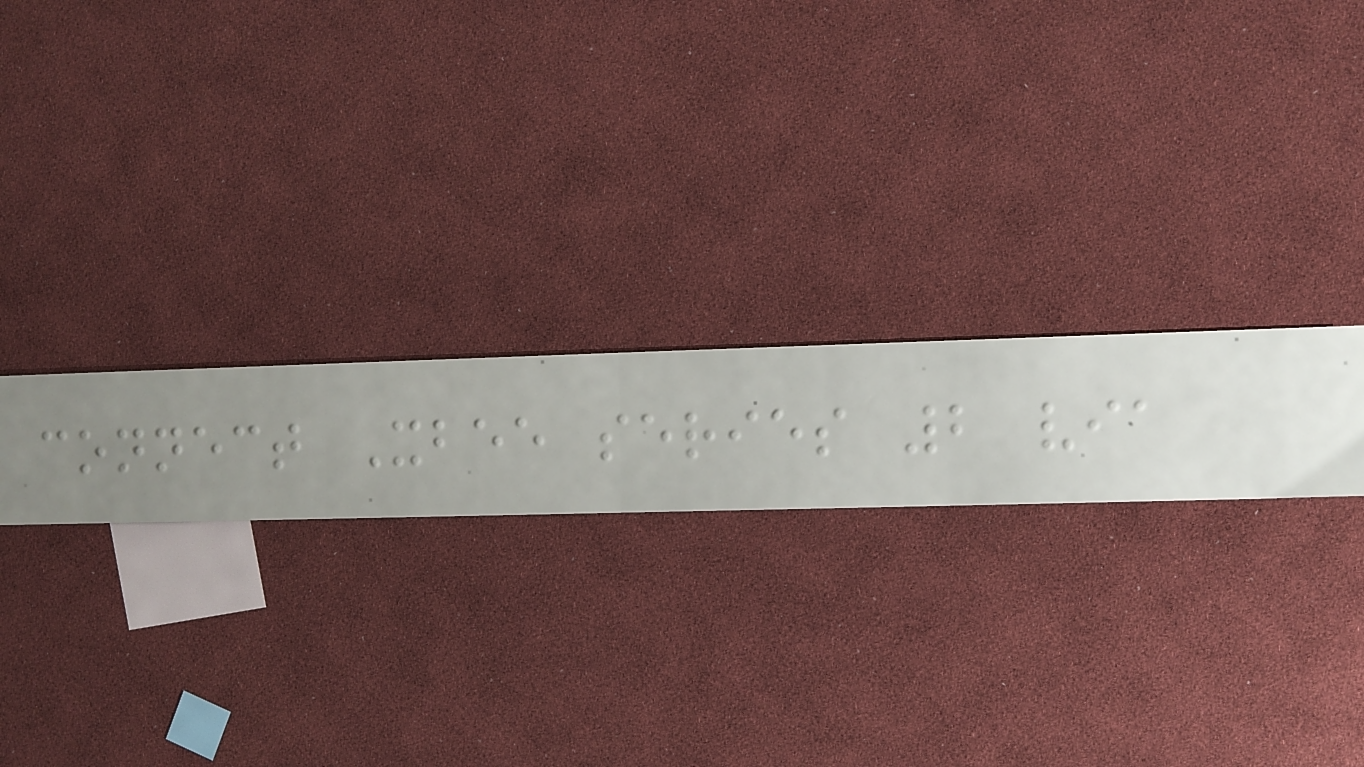connect Xbee series 2 via
